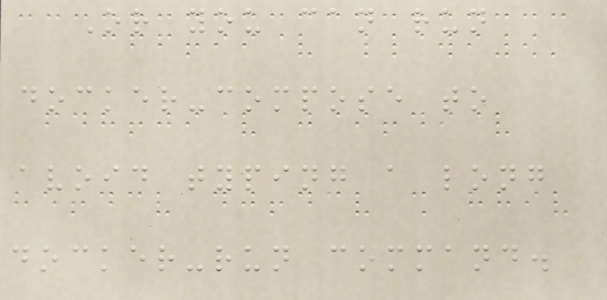Or you can run
docker-compose to
avoid typing a long
docker-run command.
